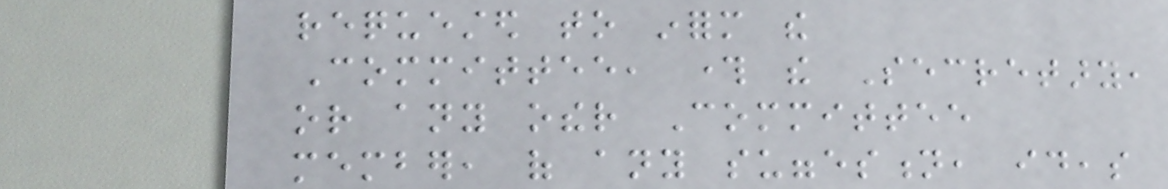requested to inform the
Committee, through the Secretary,
or any other Committee
member, of any suggestion, ideas
